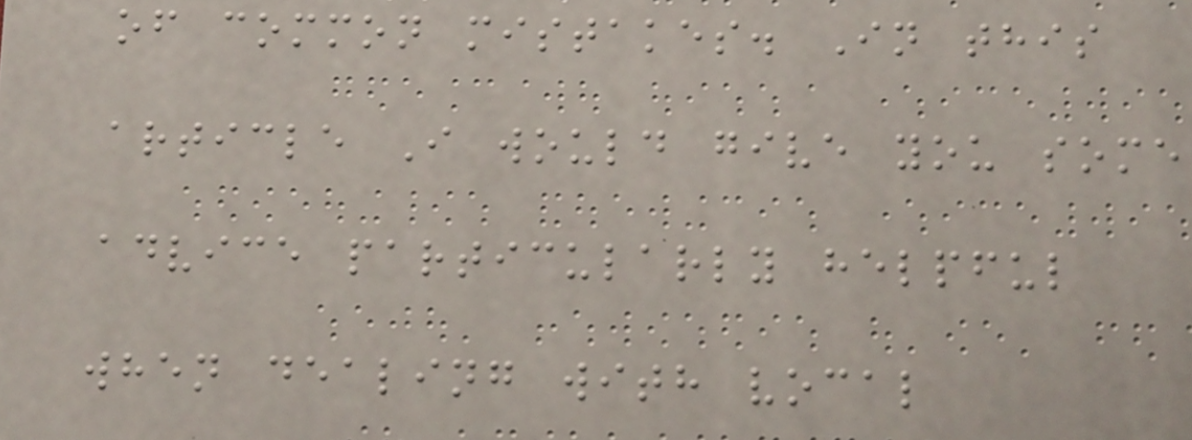of common mistakes. In this
article I would give you some
advice particularly helpful
when dealing with vocal
